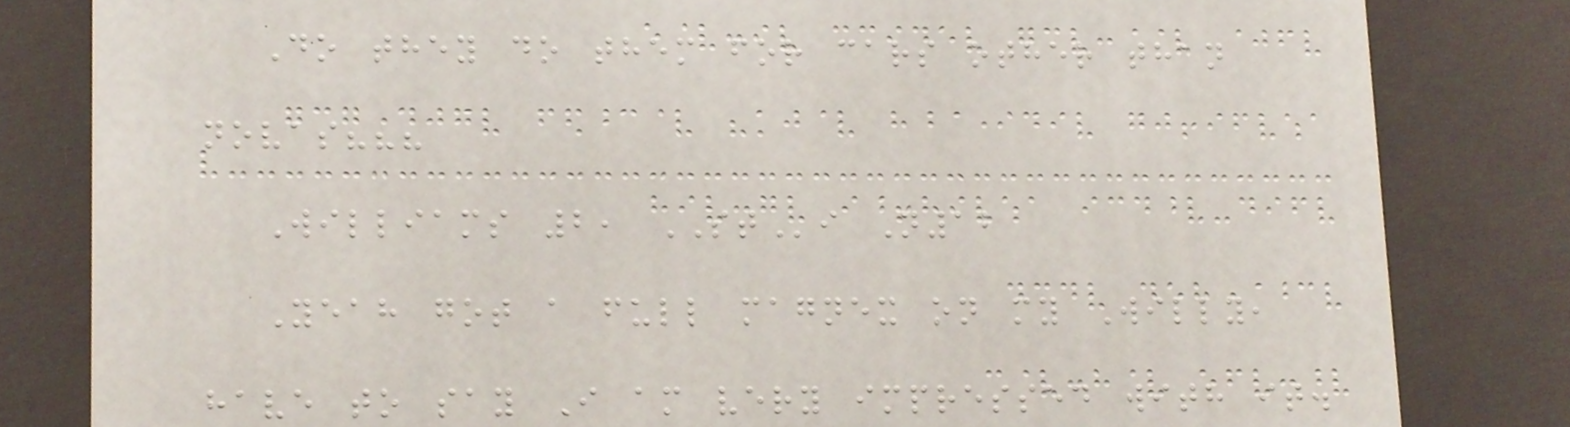Do they do them for cars other than
novas???
Williams 2, STi N12
Yeah got a full magnex on my Willy,
have to say I am very impressed with it.
